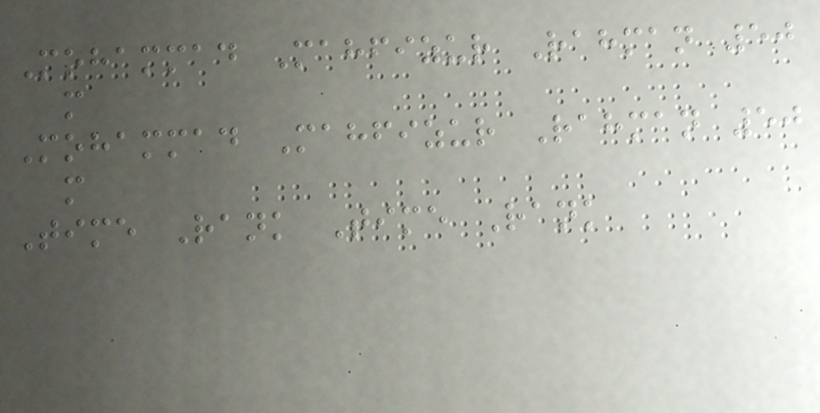Mohammad Mahfizur Rahman 50
m
Mohammad Mahfizur Rahman 50
m
Time Rank Time Rank
